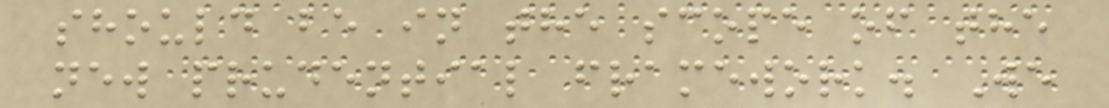should be in the scope of the
new prudential framework. We
